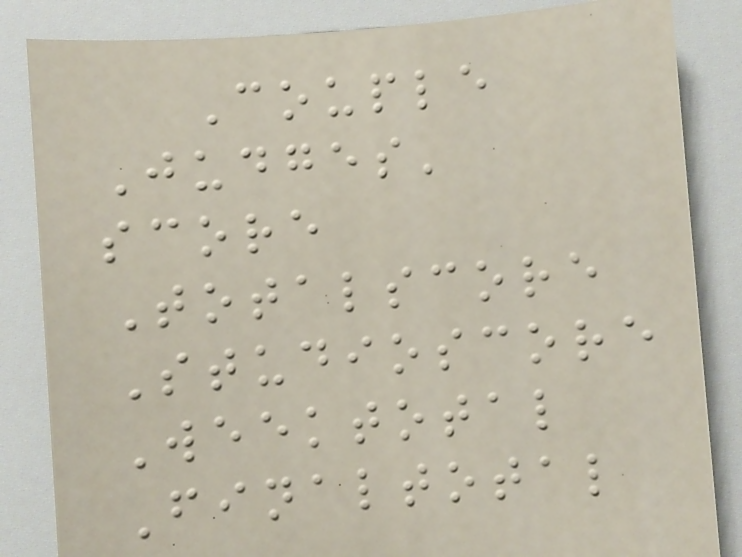Couple
Judges'
score
Totalscore
Studioscore
Weektotal
Finaltotal
